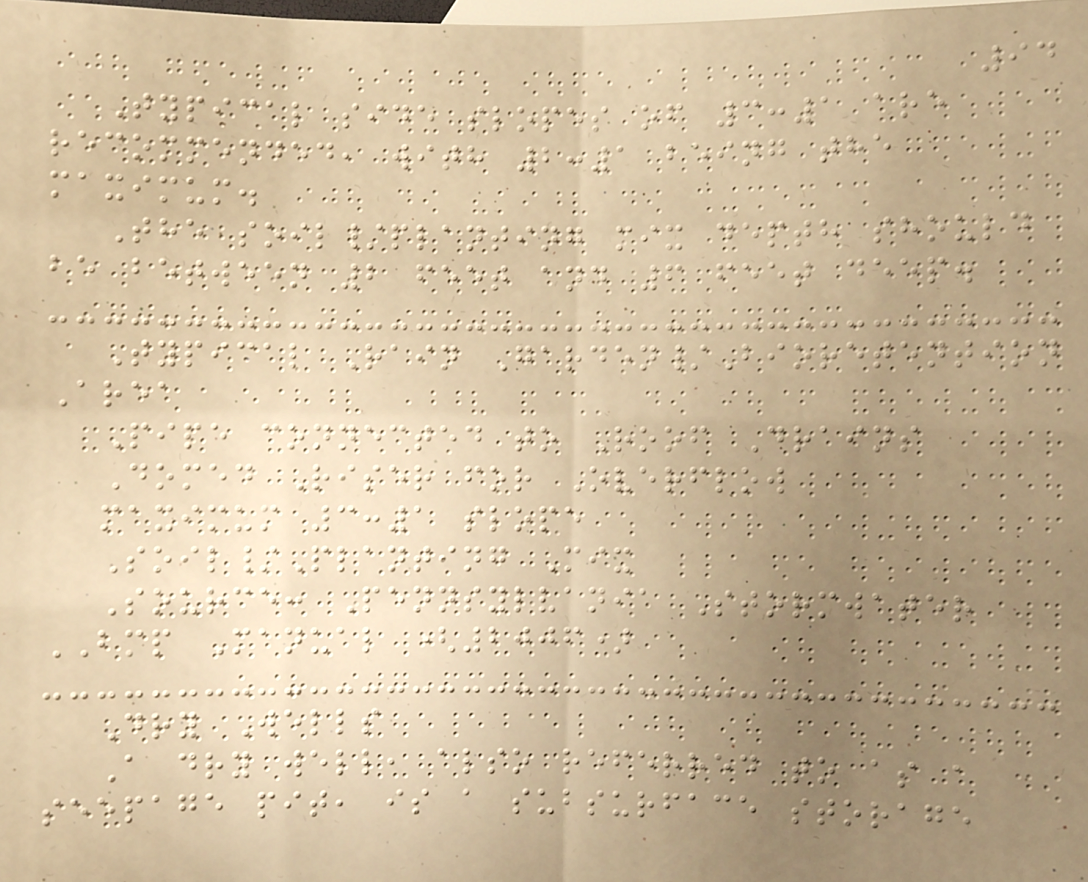94
Typical side slopes of 3:1 are
recommended, with 2:1 being the
maximum.
The soil/planting mix depth should
be between 2 feet and 6 feet deep.
Typical Rain Garden/Bioretention
Area
Pipe connected to Roof Drains
Domed Riser for Overflow
maximum 3:1 slope
Soil/Planting Mix
Source: Pennsylvania Stormwater
BMP Manual (2006)
Dry Wells
A dry well, also referred to as a
seepage pit, is a subsurface storage
